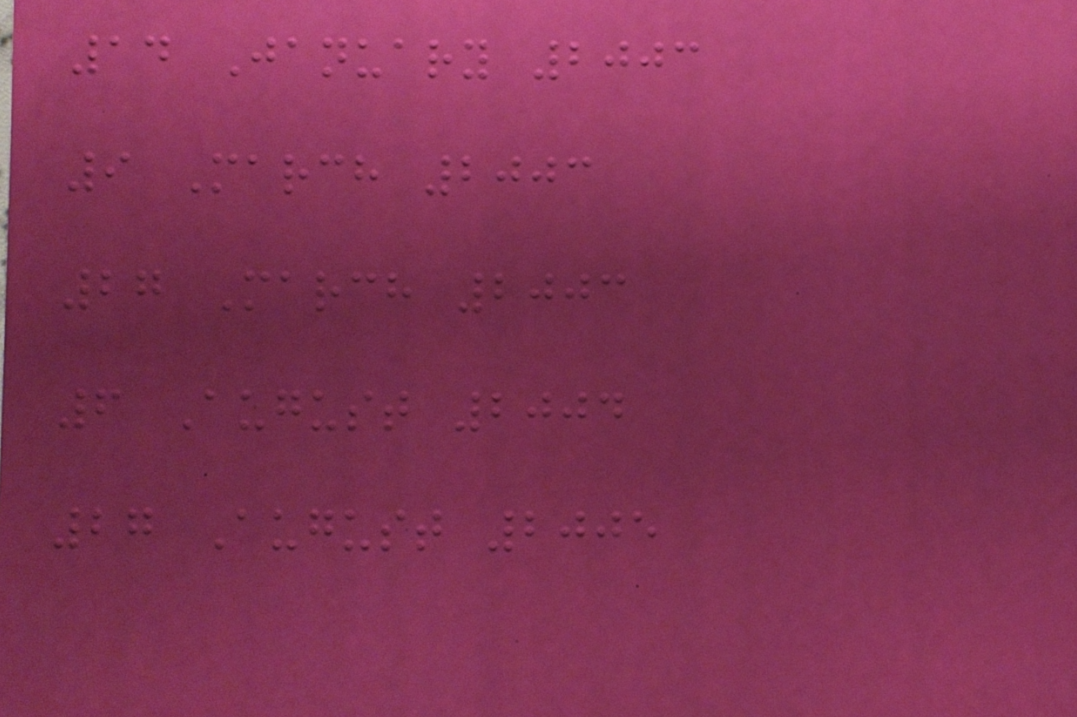14 January 2003
9 March 2003
27 March 2003
6 August 2004
27 August 2005
